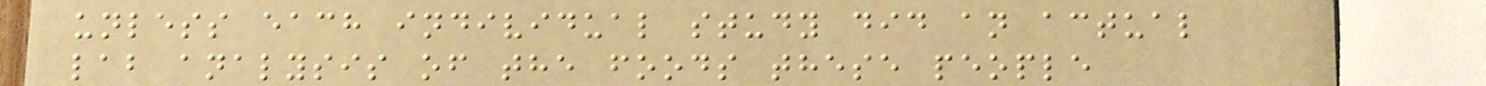unless each individual study did an actual
lab analysis of the foods these people
